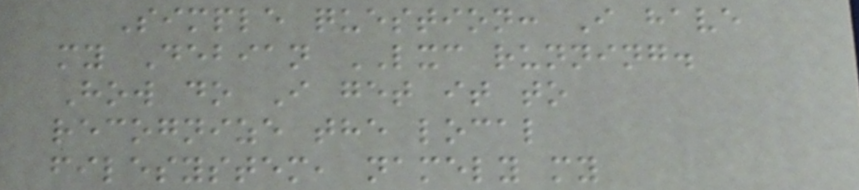Simple question: I have
my Debian LXC running.
How do I get it to
recognize the local
filesystem, namely my
